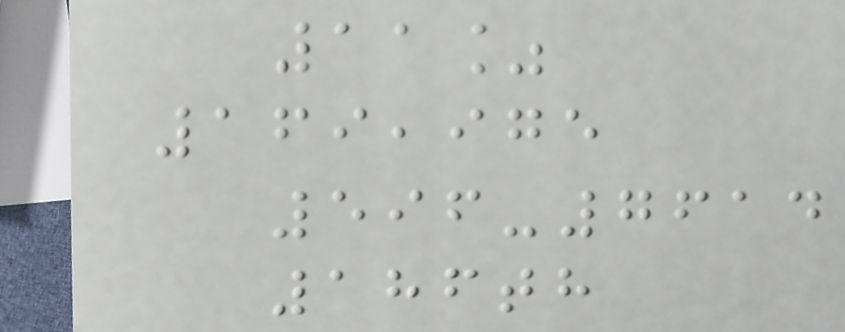11%
169,975
596-7614
186th
